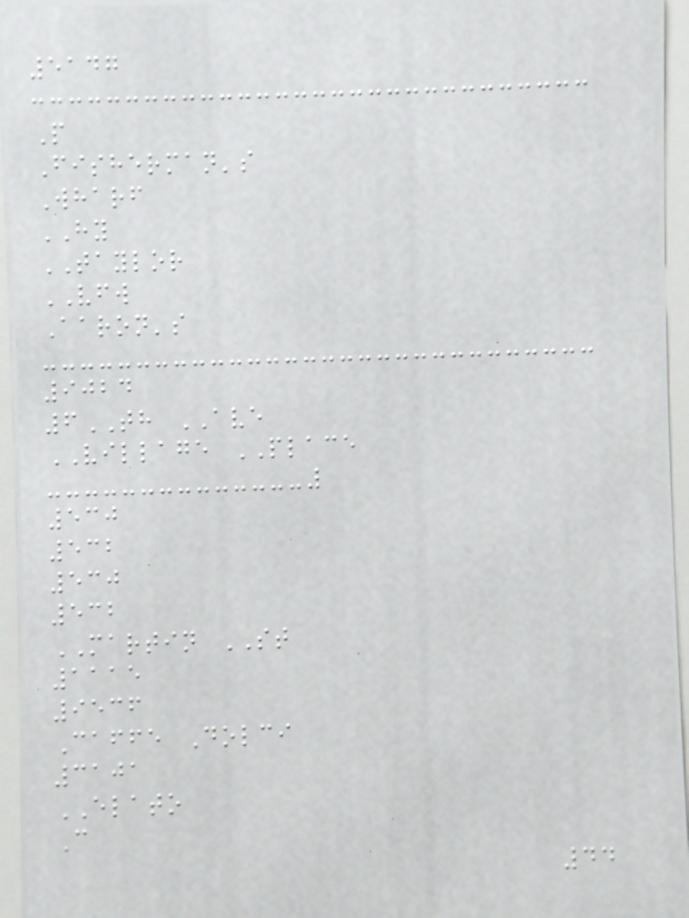5147
P
Fisherman's
Wharf
HY
TAYLOR
VFW
Aaron's
9024
6TH AVE
VILLAGE PLACE
530
532
530
532
MARTIN ST
1115
9536
Caffe Dolci
3101
ELATO
C
44
